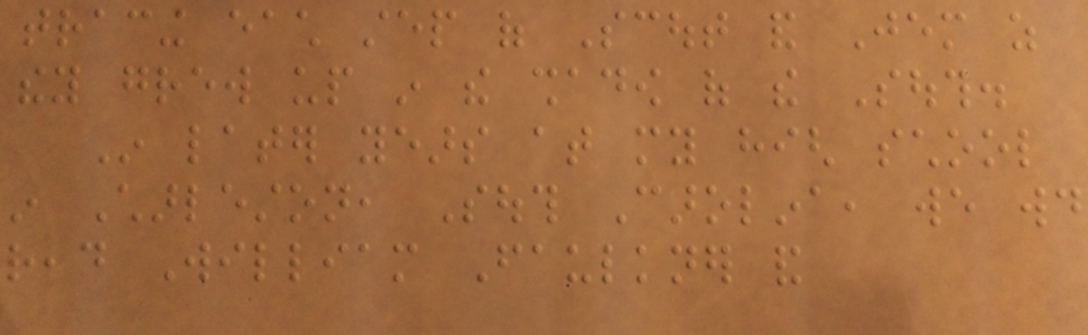tracing each step of Scout and Jem as
they grew up in the shadow of the South.
In later years at my high school
in Charleston, South Carolina, we would
read William Faulkner and
